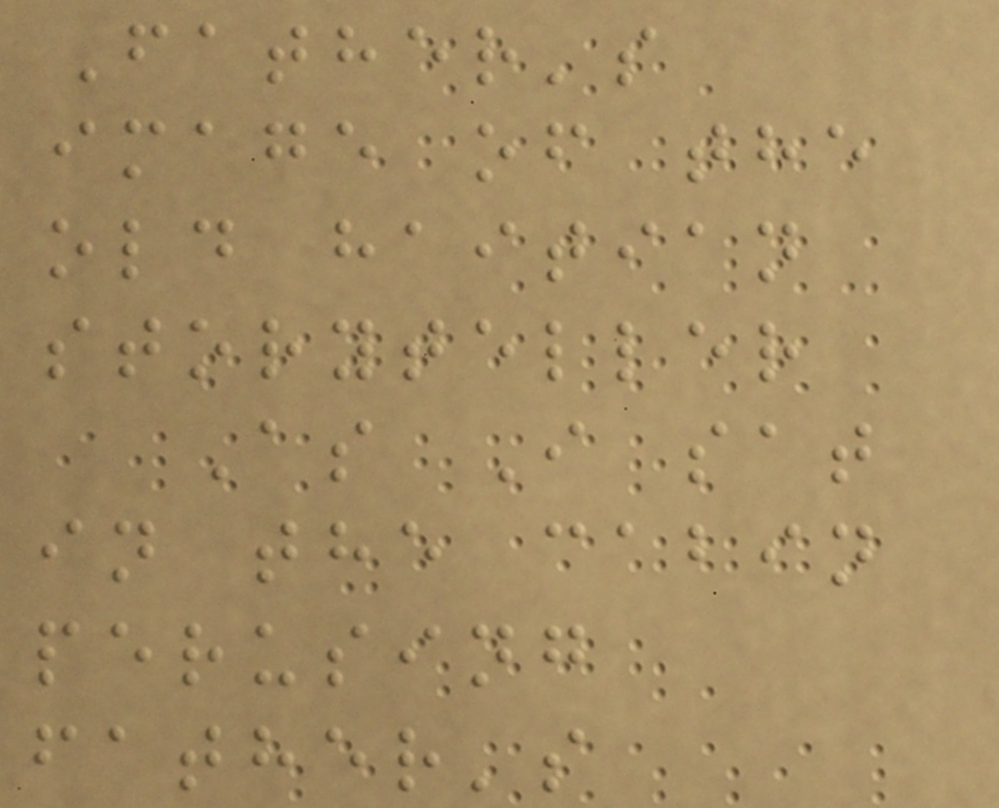Father's
image of the
old haitian
storyteller
As I sat
in the cabin
perusing
father's
